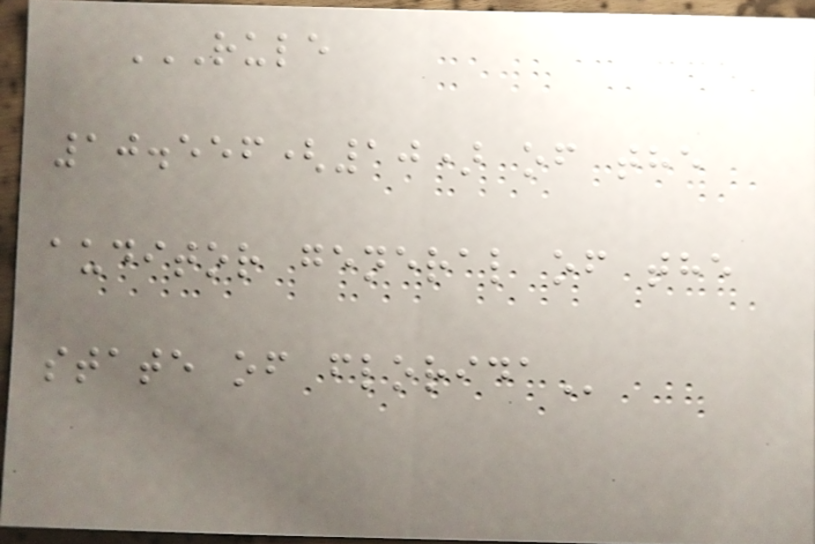RULE
10.556(10) OF THE
AUDITOR GENERAL OF THE
STATE OF FLORIDA
